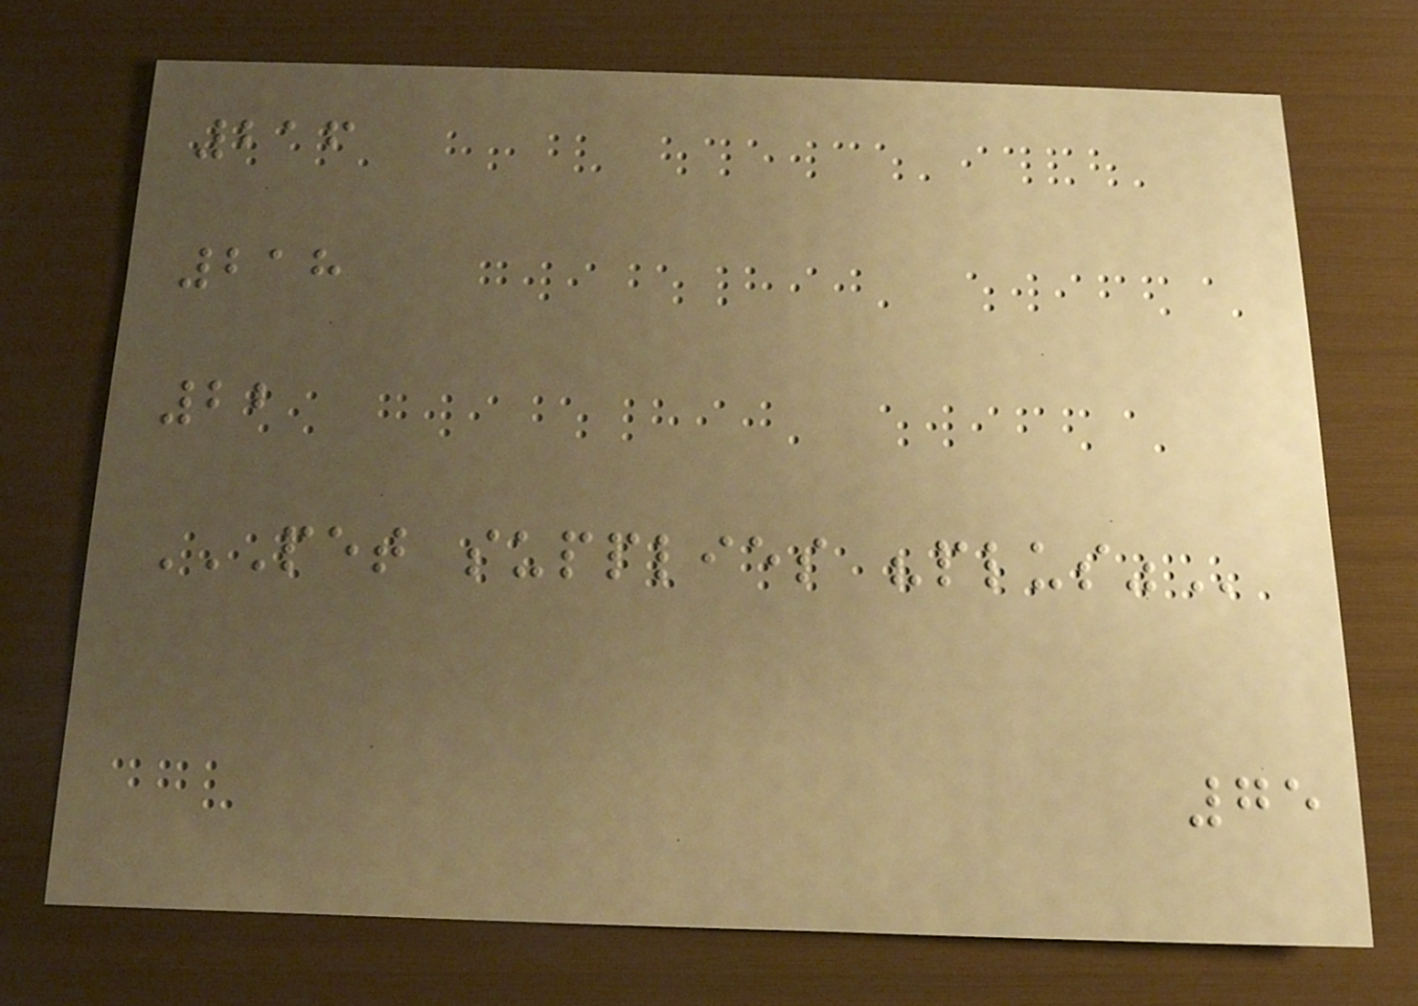216
218
22
PET SUPPLIES "PLUS"
75
